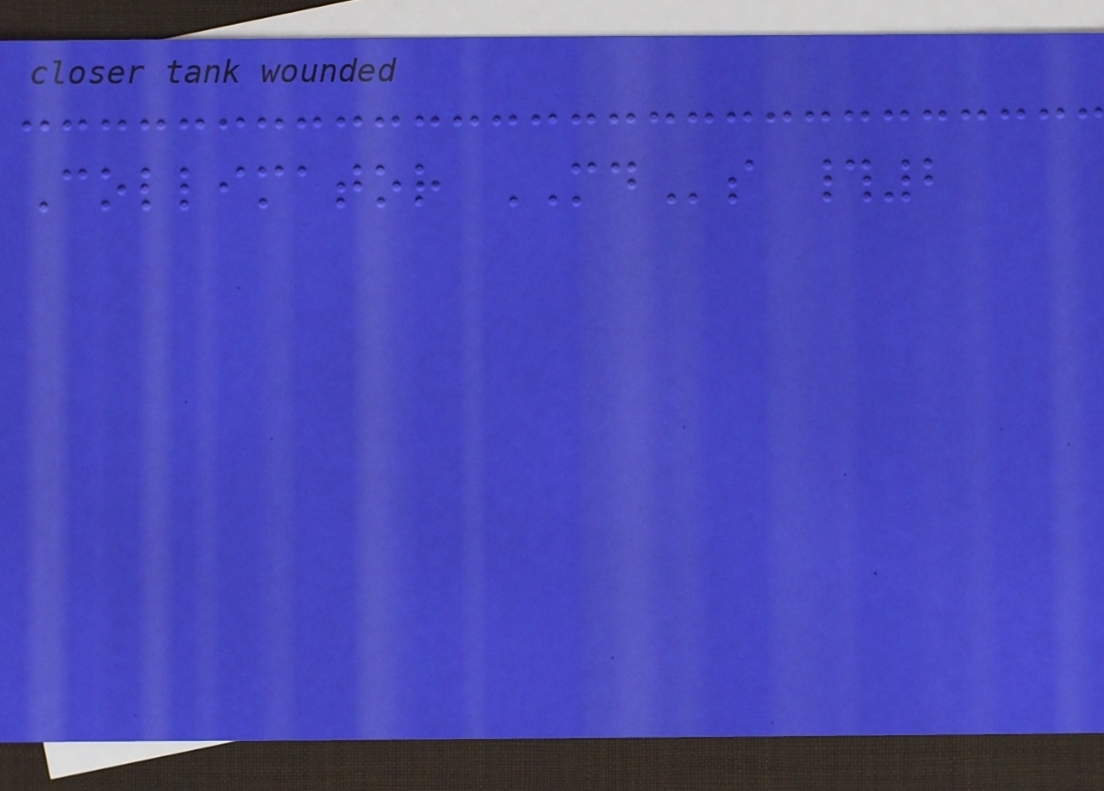Collimator MDs #2
